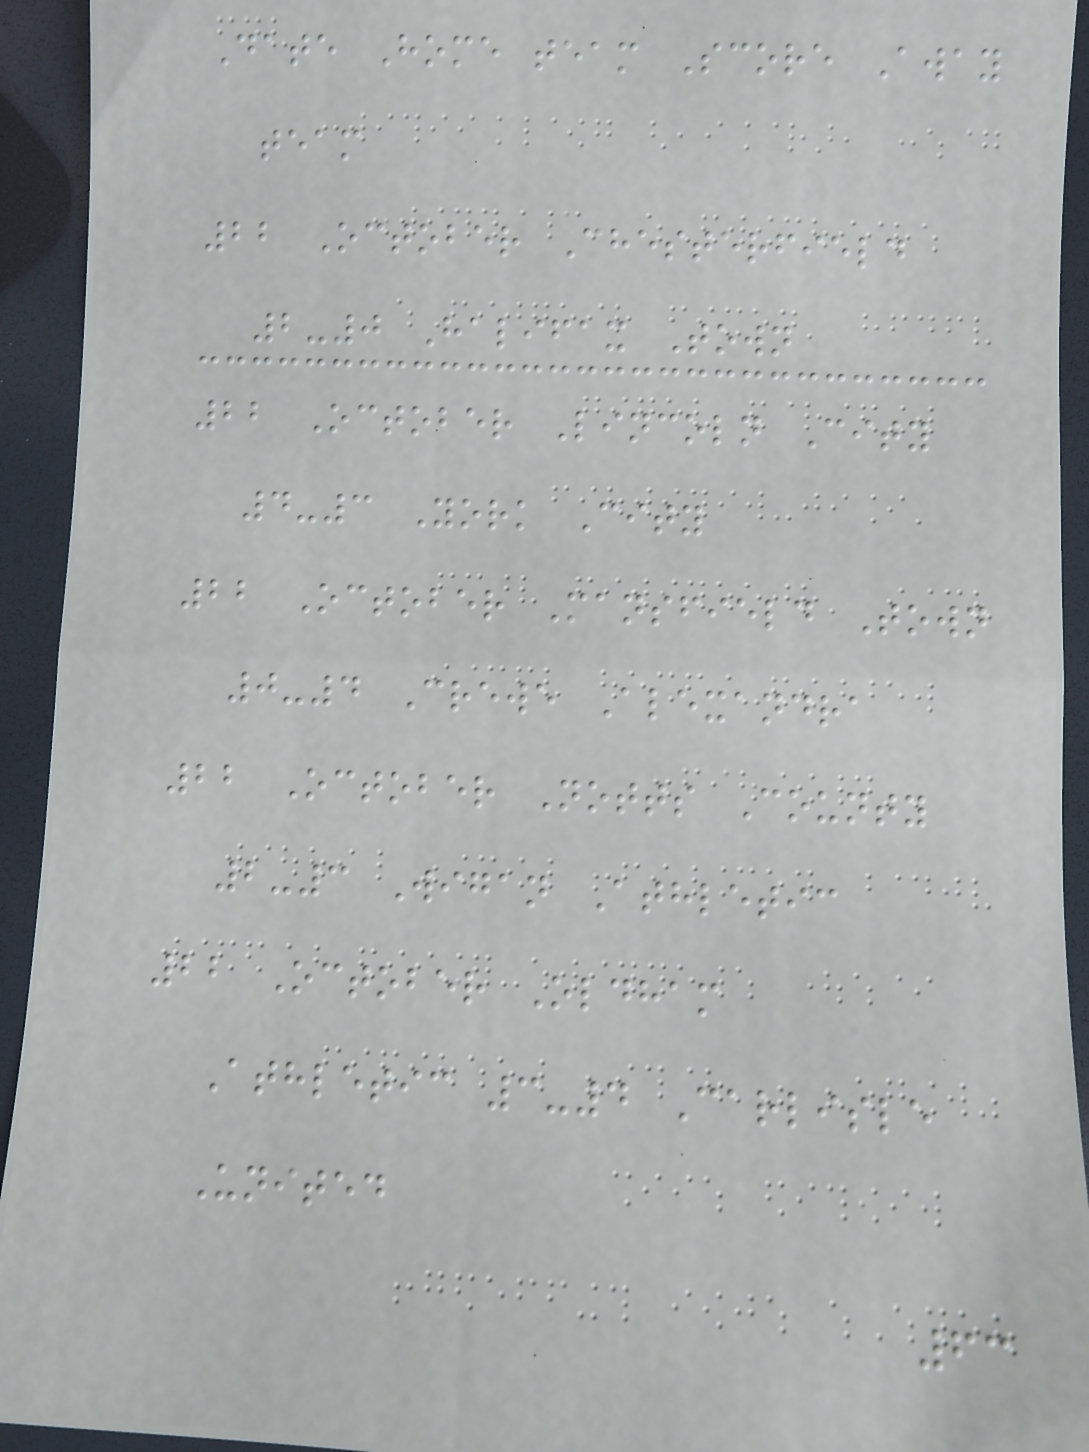Date Home team Score Away
team
22 October Chesterfield
2-0 Halifax Town
22 October Lincoln City
4-3 York City
22 October Mansfield Town
0-4 Crewe Alexandra
22 October Notts County
2-3 Wigan Athletic
22 October Oldham
Athletic 3-4 Carlisle
United
63
